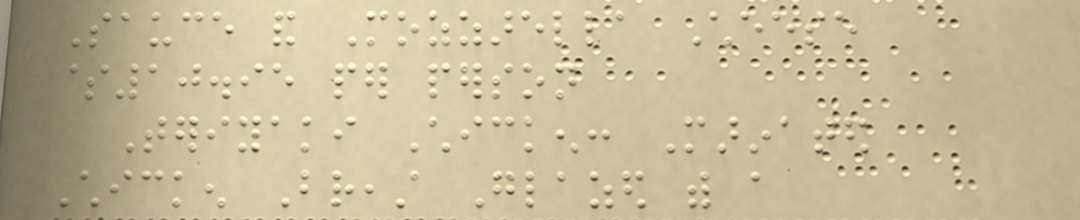Sauce and Mozzarella Cheese
$10.95 per person
Teriyaki Chicken: Marinated
Chicken Breast Glazed with a
